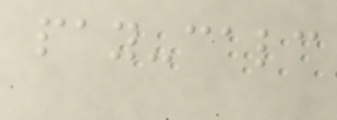pay-calc
